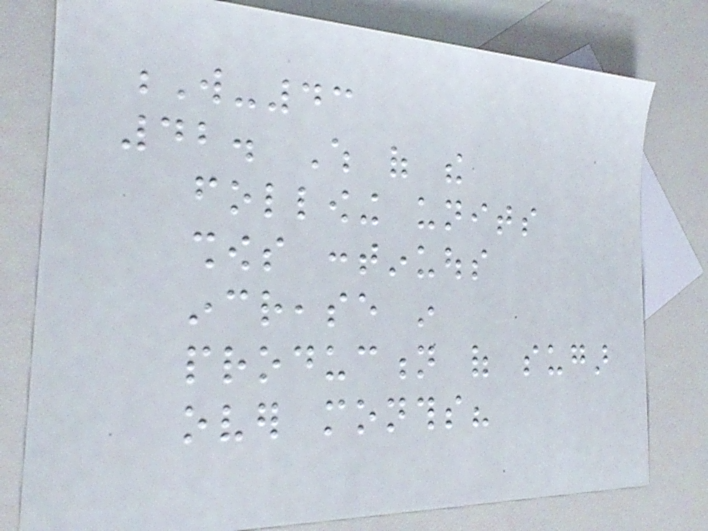W-43
42. Which of the
following units
shows continuous
increase in
production of sugar
over months?
